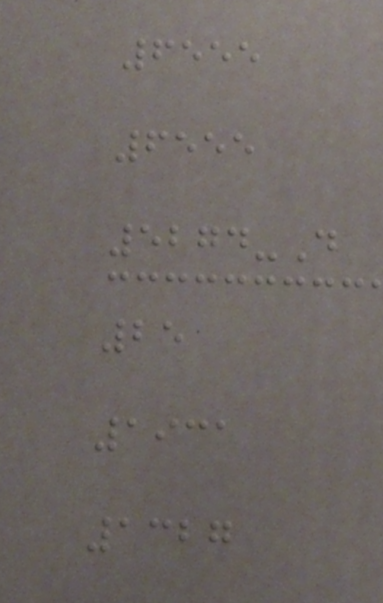6555
6555
5274-D
25
1931
1327
